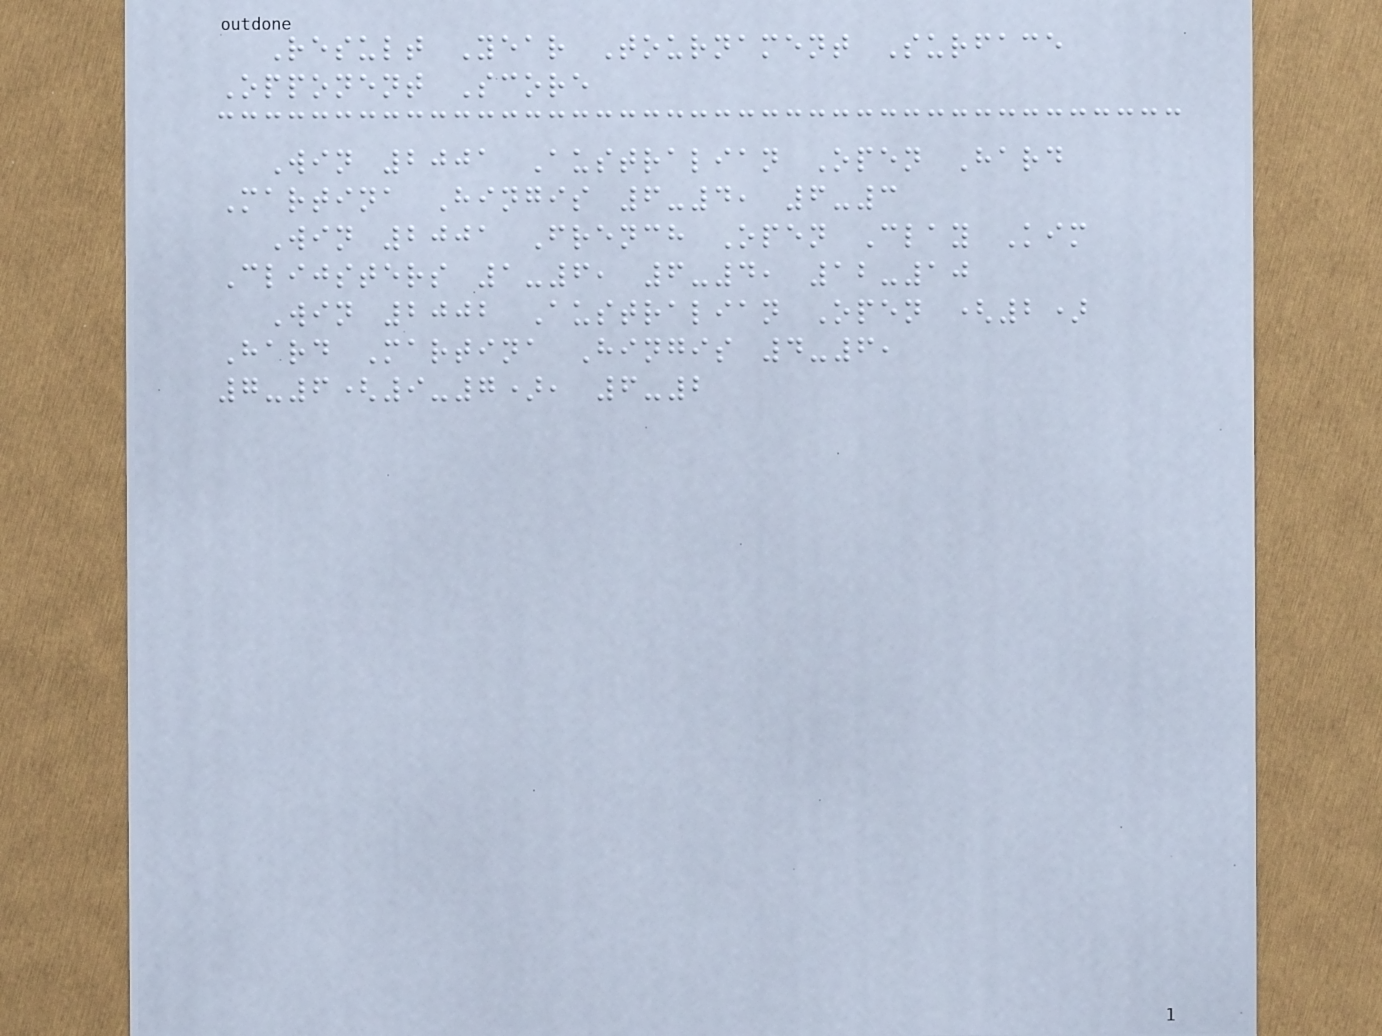Result Year Tournament Surface
Opponent Score
Win 2001 Australian Open Hard
Martina Hingis 6-4, 6-3
Win 2001 French Open Clay Kim
Clijsters 1-6, 6-4, 12-10
Win 2002 Australian Open (2)
Hard Martina Hingis 4-6,
7-6(9-7), 6-2
